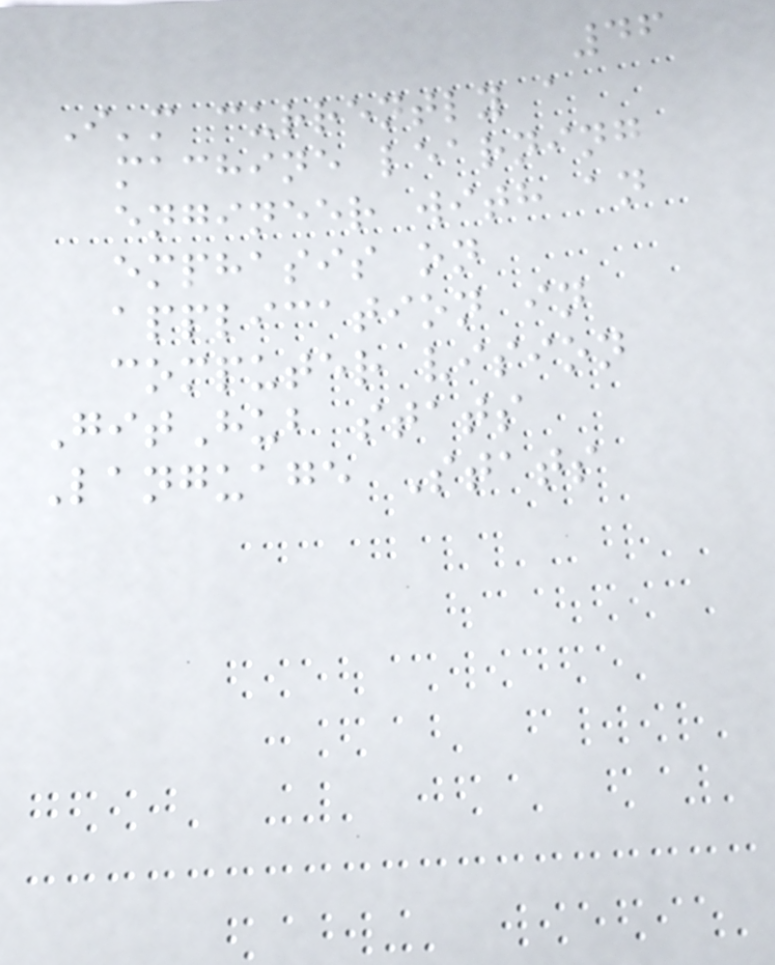46
I'm currently a
machine learning
engineer with an
emphasis on
application in
computer vision
GitHub stats
Language Stats
